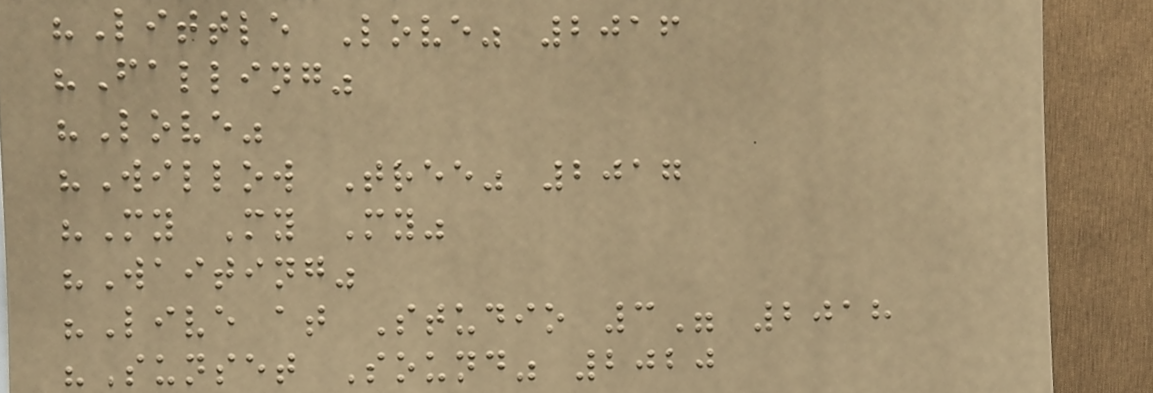"Little Love" 2016
"Falling"
"Love"
"Willow Tree" 2017
"My My My"
"Waiting"
"Live at Studio 3" 2018
"Sunset Sound" 2020
